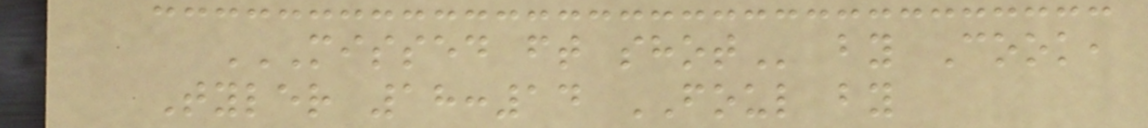MISSED FT SHOT by Cook,
Tyler 18:14 FOUL by
